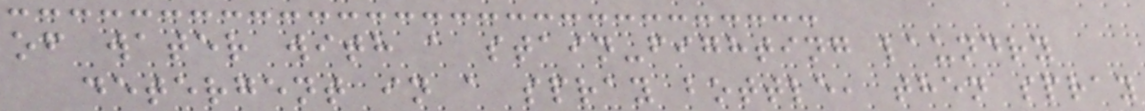of water with a stain-fighting laundry
detergent in a spray bottle, then spray
